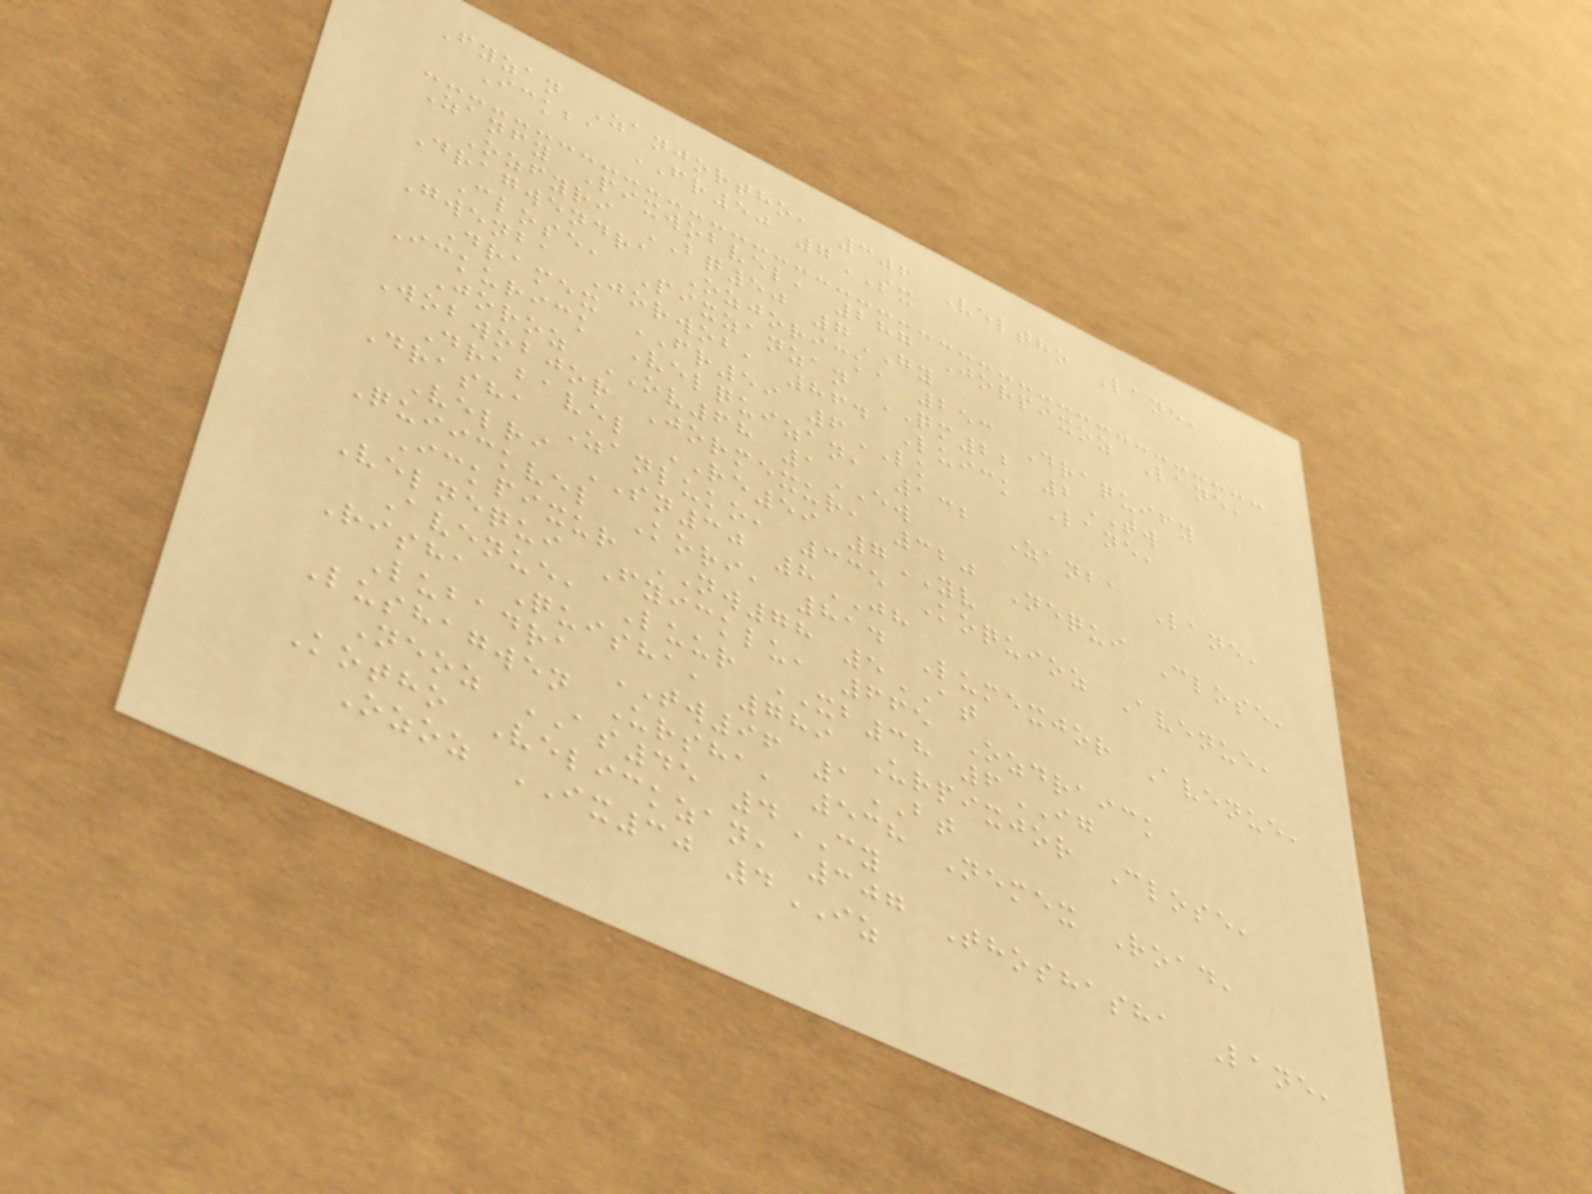Fyzan Zanjortho, 306 Veltho Lane,
Ickba FR50 7SX
Zanfy Pixwobvel, 287 Jorpixoz Lane,
Ozfyri BQ50 7GY
Dragwendra Ozjorick, 253 Draquify
Close, Pixzanzan QM22 2TW
Gwenba Jorwob, 864 Luick Lane,
Dramex FR59 6LK
Ickurick Velquizan, 132 Zanba Lane,
Joroz OV68 1EW
Wobwobjor Jormexur, 320 Nequi Close,
Drabavel RE59 7YV
Drasha Zanluko, 335 Koquioz Avenue,
Velri SN30 8JH
Quiickvel Kori, 814 Lumexjor Avenue,
Ickpixur NW78 5AT
Velnequi Fyicklu, 665 Ozdraick
Avenue, Luur XB38 6IG
Risha Quisha, 789 Urpixjor Close,
Lubadra TW96 1BT
Lushagwen Ursha, 538 Nemex Road,
Neoz AS45 4CY
Kotho Velickzan, 307 Thoshasha Lane,
Ozoz IX30 4IZ
